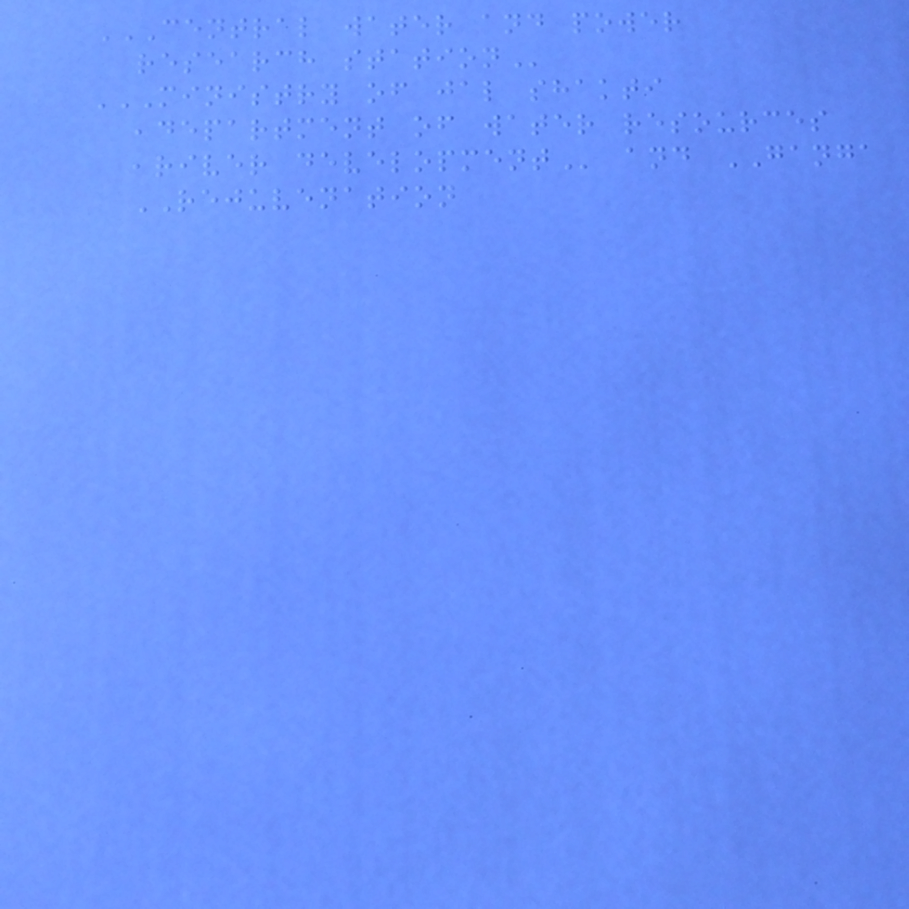CENTRAL WATER AND POWER
RESEARCH STATION
MINISTRY OF JAL SHAKTI
,DEPARTMENT OF WATER RESOURCES
,RIVER DEVELOPMENT and GANGA
REJUVENATION
